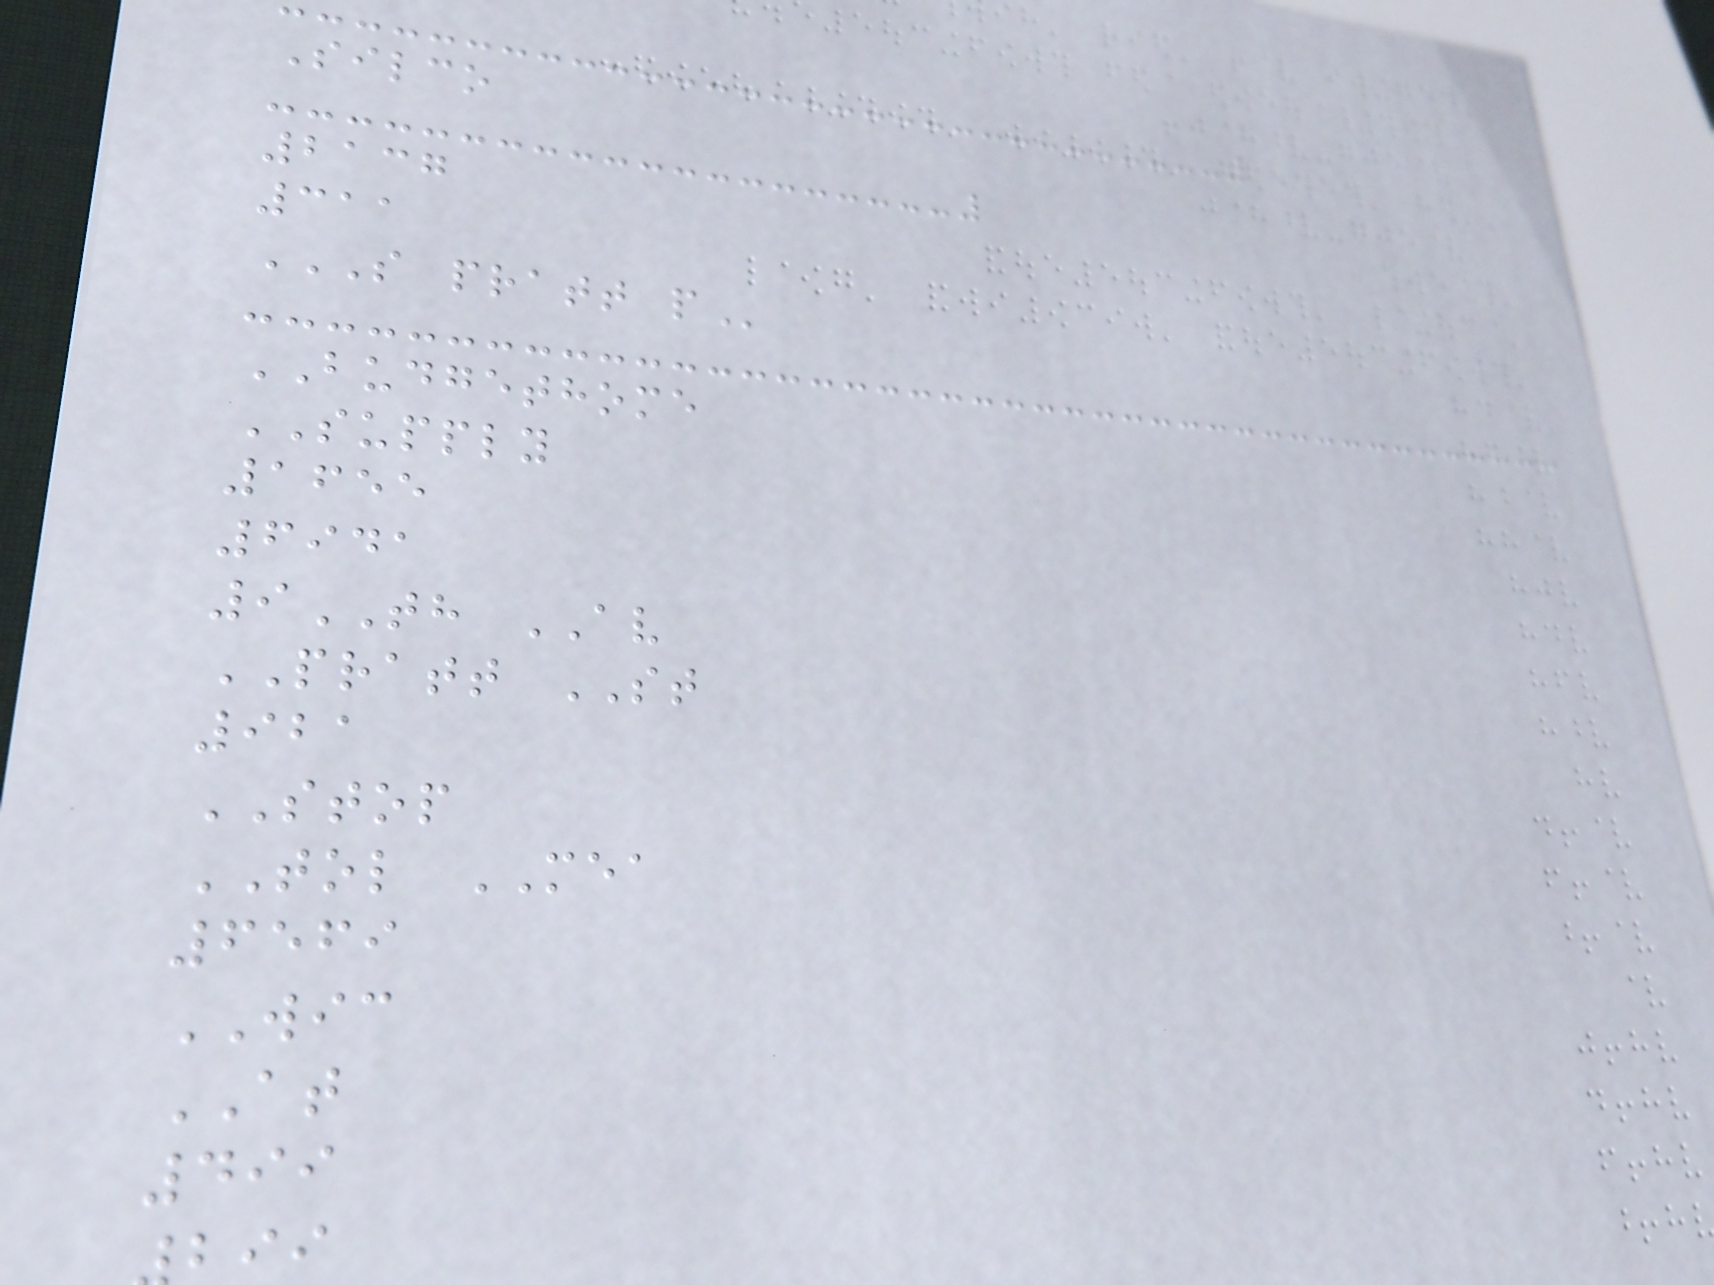Silco
2137
311
S PRATT P
BUDGETHOME
SUPPLY
1655
6941
9TH AV
PRATT ST
921
STOP
TOL MEA
6569
WIC
AT
499
